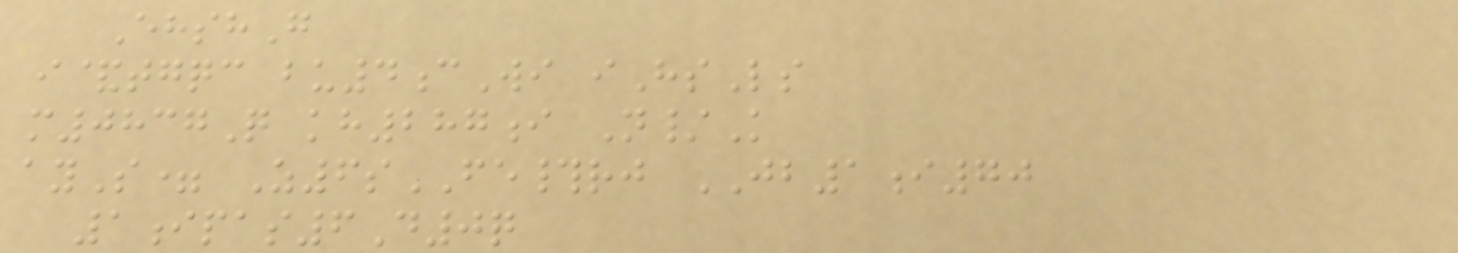EhshG
i&tgqc bu4cWi iHsLs
m0837Q kh287i N/K
ayS= Z6sFE#rj JB1i70
1ipas6D0q
